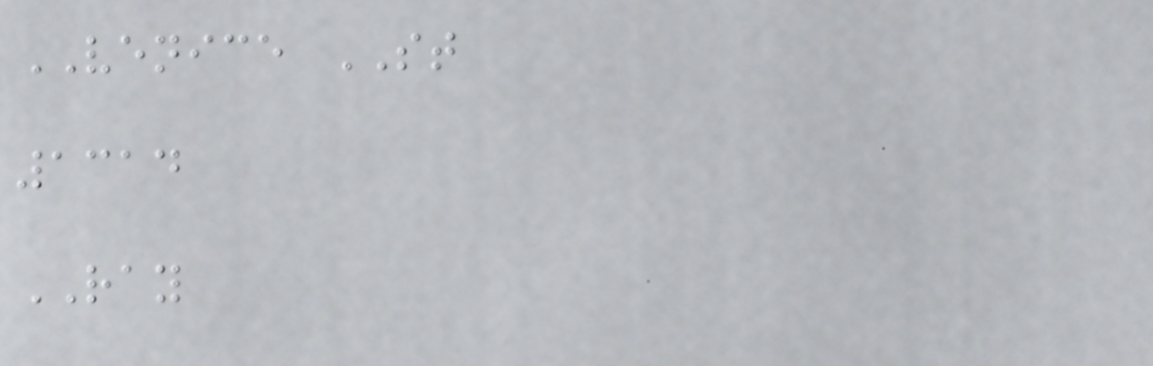VENICE ST
1314
RAY
